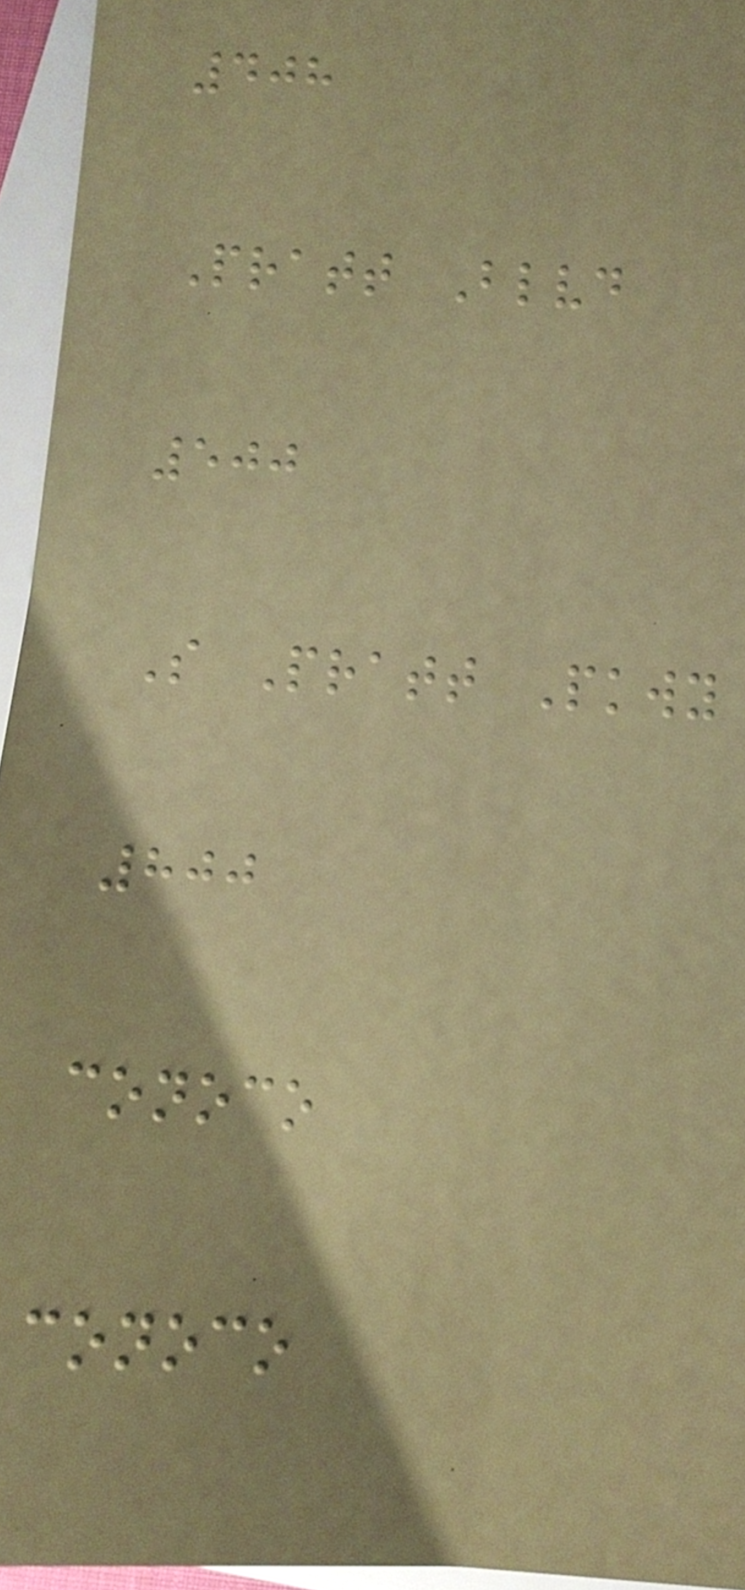408
Pratt Blvd
500
S Pratt Pkwy
800
conoco
conoco
